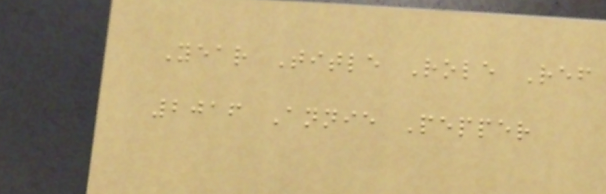Year Title Role Ref
2016 Annie Pepper
